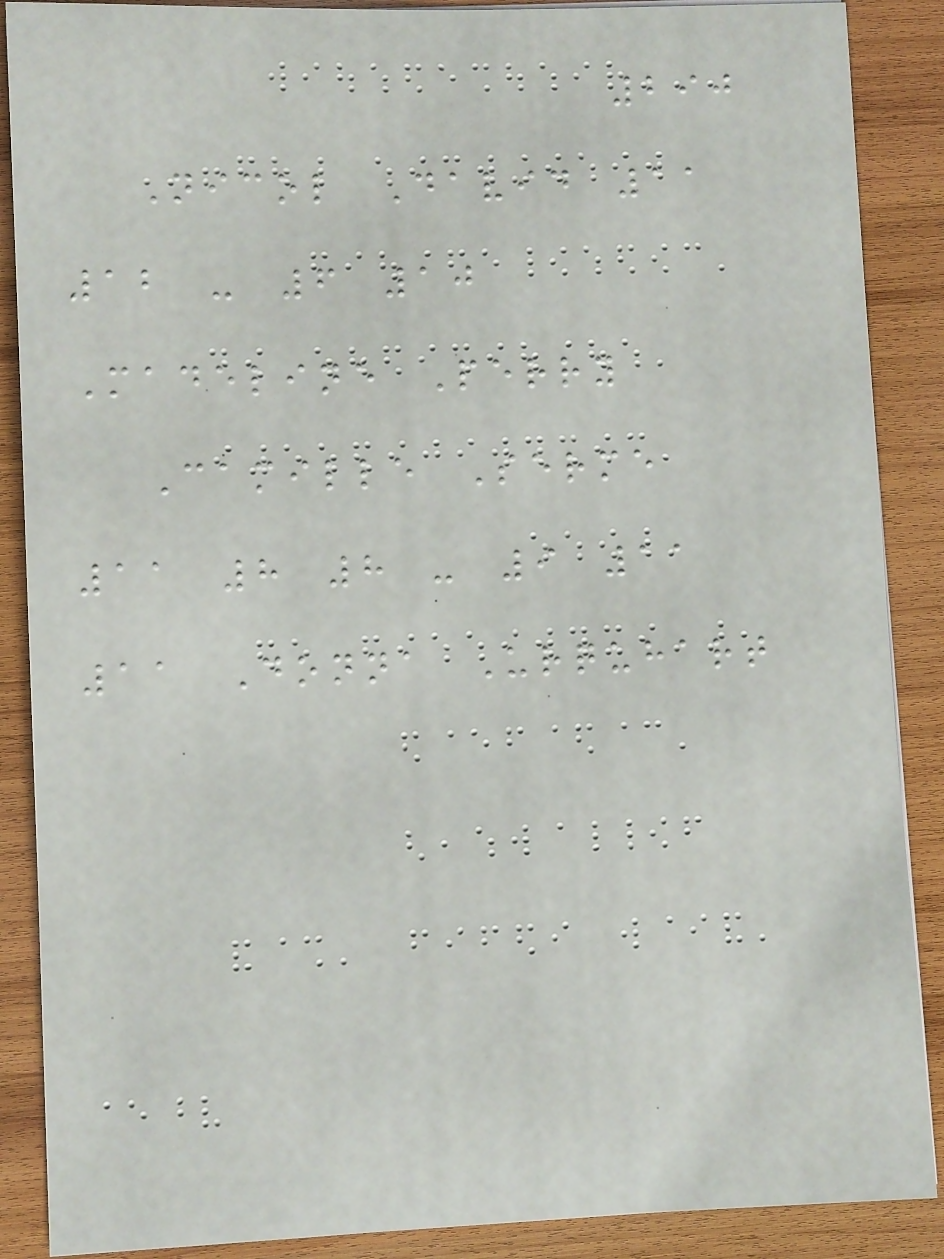290
Nicol David 11
12 - 6 10
Madeline Perry
Camille Serme
11 8 8 - 9 11
11 Donna Urquhart
